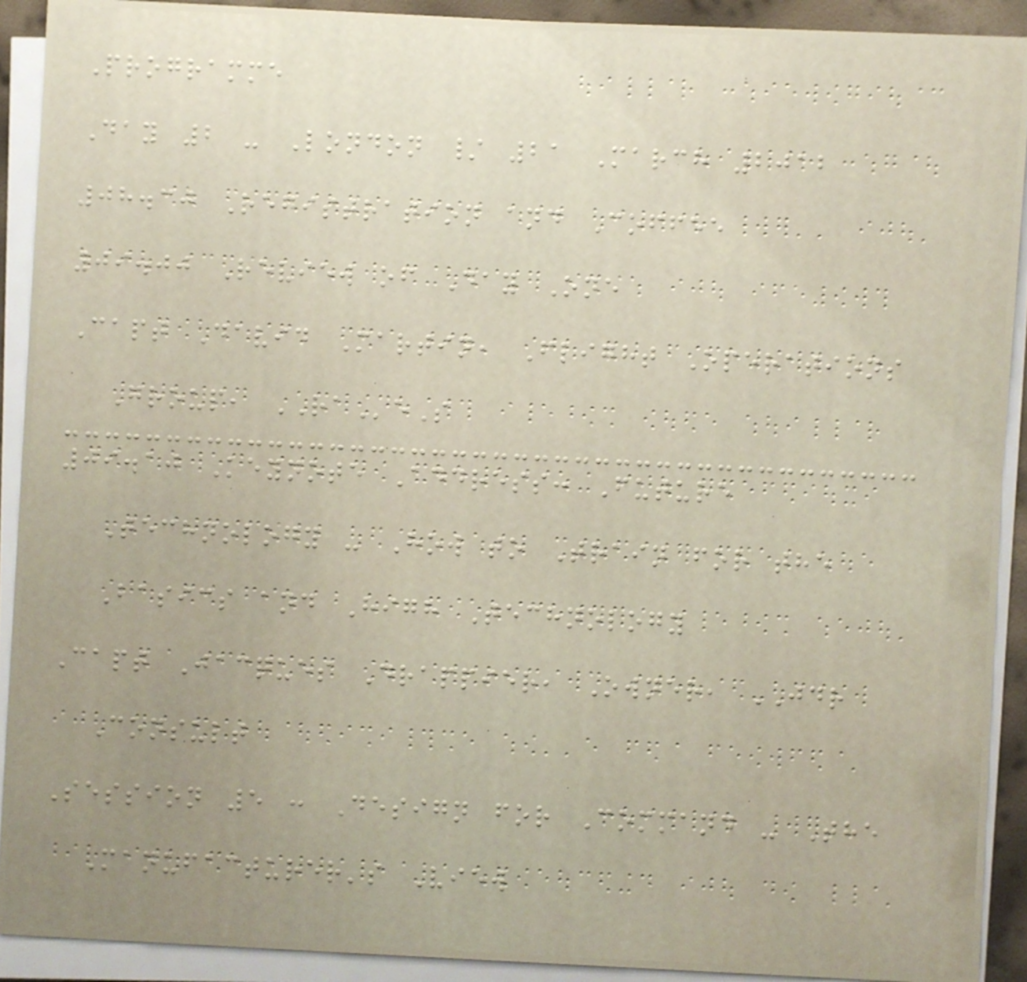Programme
Day 2 - London / 21 March 2012
08.30 Registration and Coffee
09.00 Review of Day One
Capt David Martin, Flight Operations
Group, RAeS
09.10 Keynote Address: Future
Technology - How to Train for the
Basics and High Technology
Capt Jacques Drappier, Owner, JDR
Consult
Session 5 : Design for Command - The
Manufacturer's View
